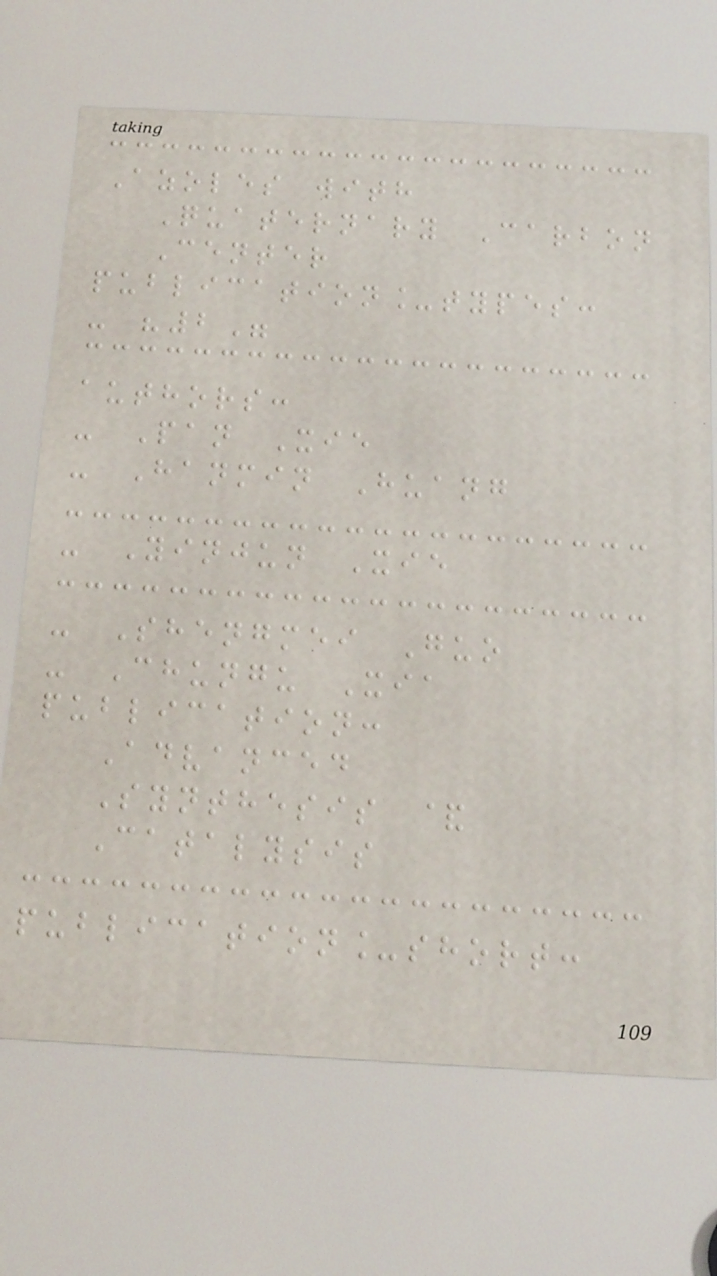Azoles with
Quaternary Carbon
Center
publication_types:
- "2"
authors:
- Pan Xie
- Hanmin Huang
- Yinjun Xie
- Shengmei Guo
- Chungu Xia
publication:
Advanced
Synthesis &
Catalysis
publication_short:
